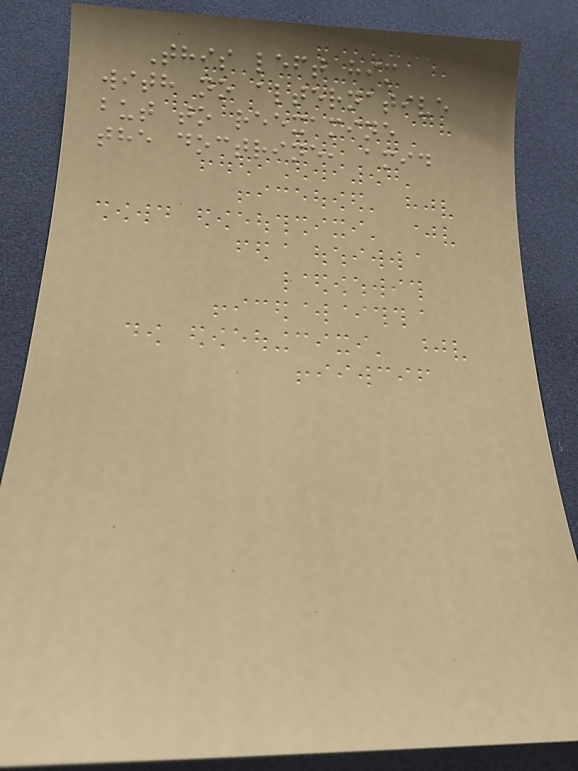This left him
with no alternative
but to reexamine
the doctrine, amid
